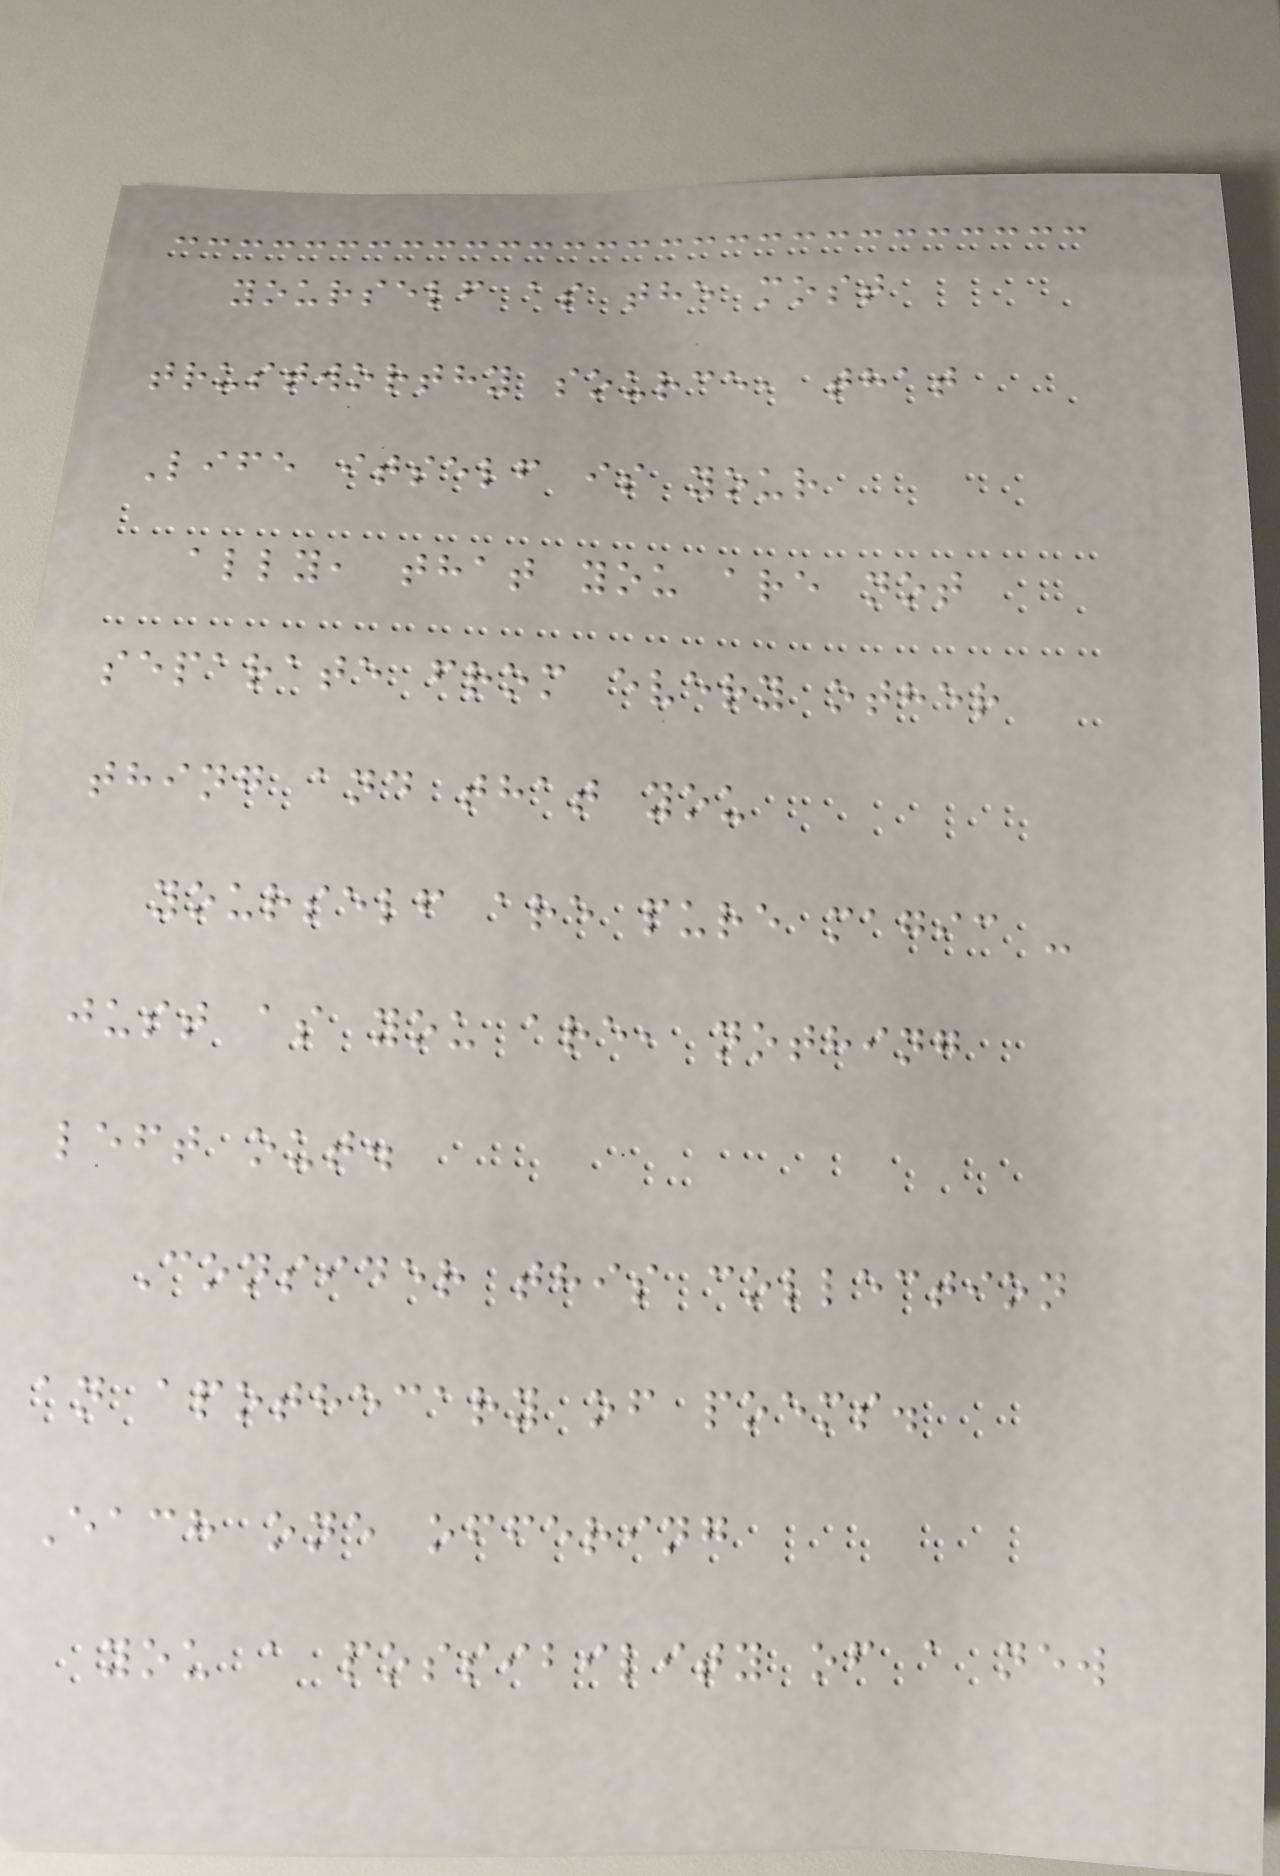yourself as the most
trustworthy source, that
Life itself is your
ally, that you are not
separate from every other
thing and that you
yourself are pure magic -
just as you are, nothing
left out.
Consider this collection
an apothecary of poems.
Each one offering
you a possibility of a new
